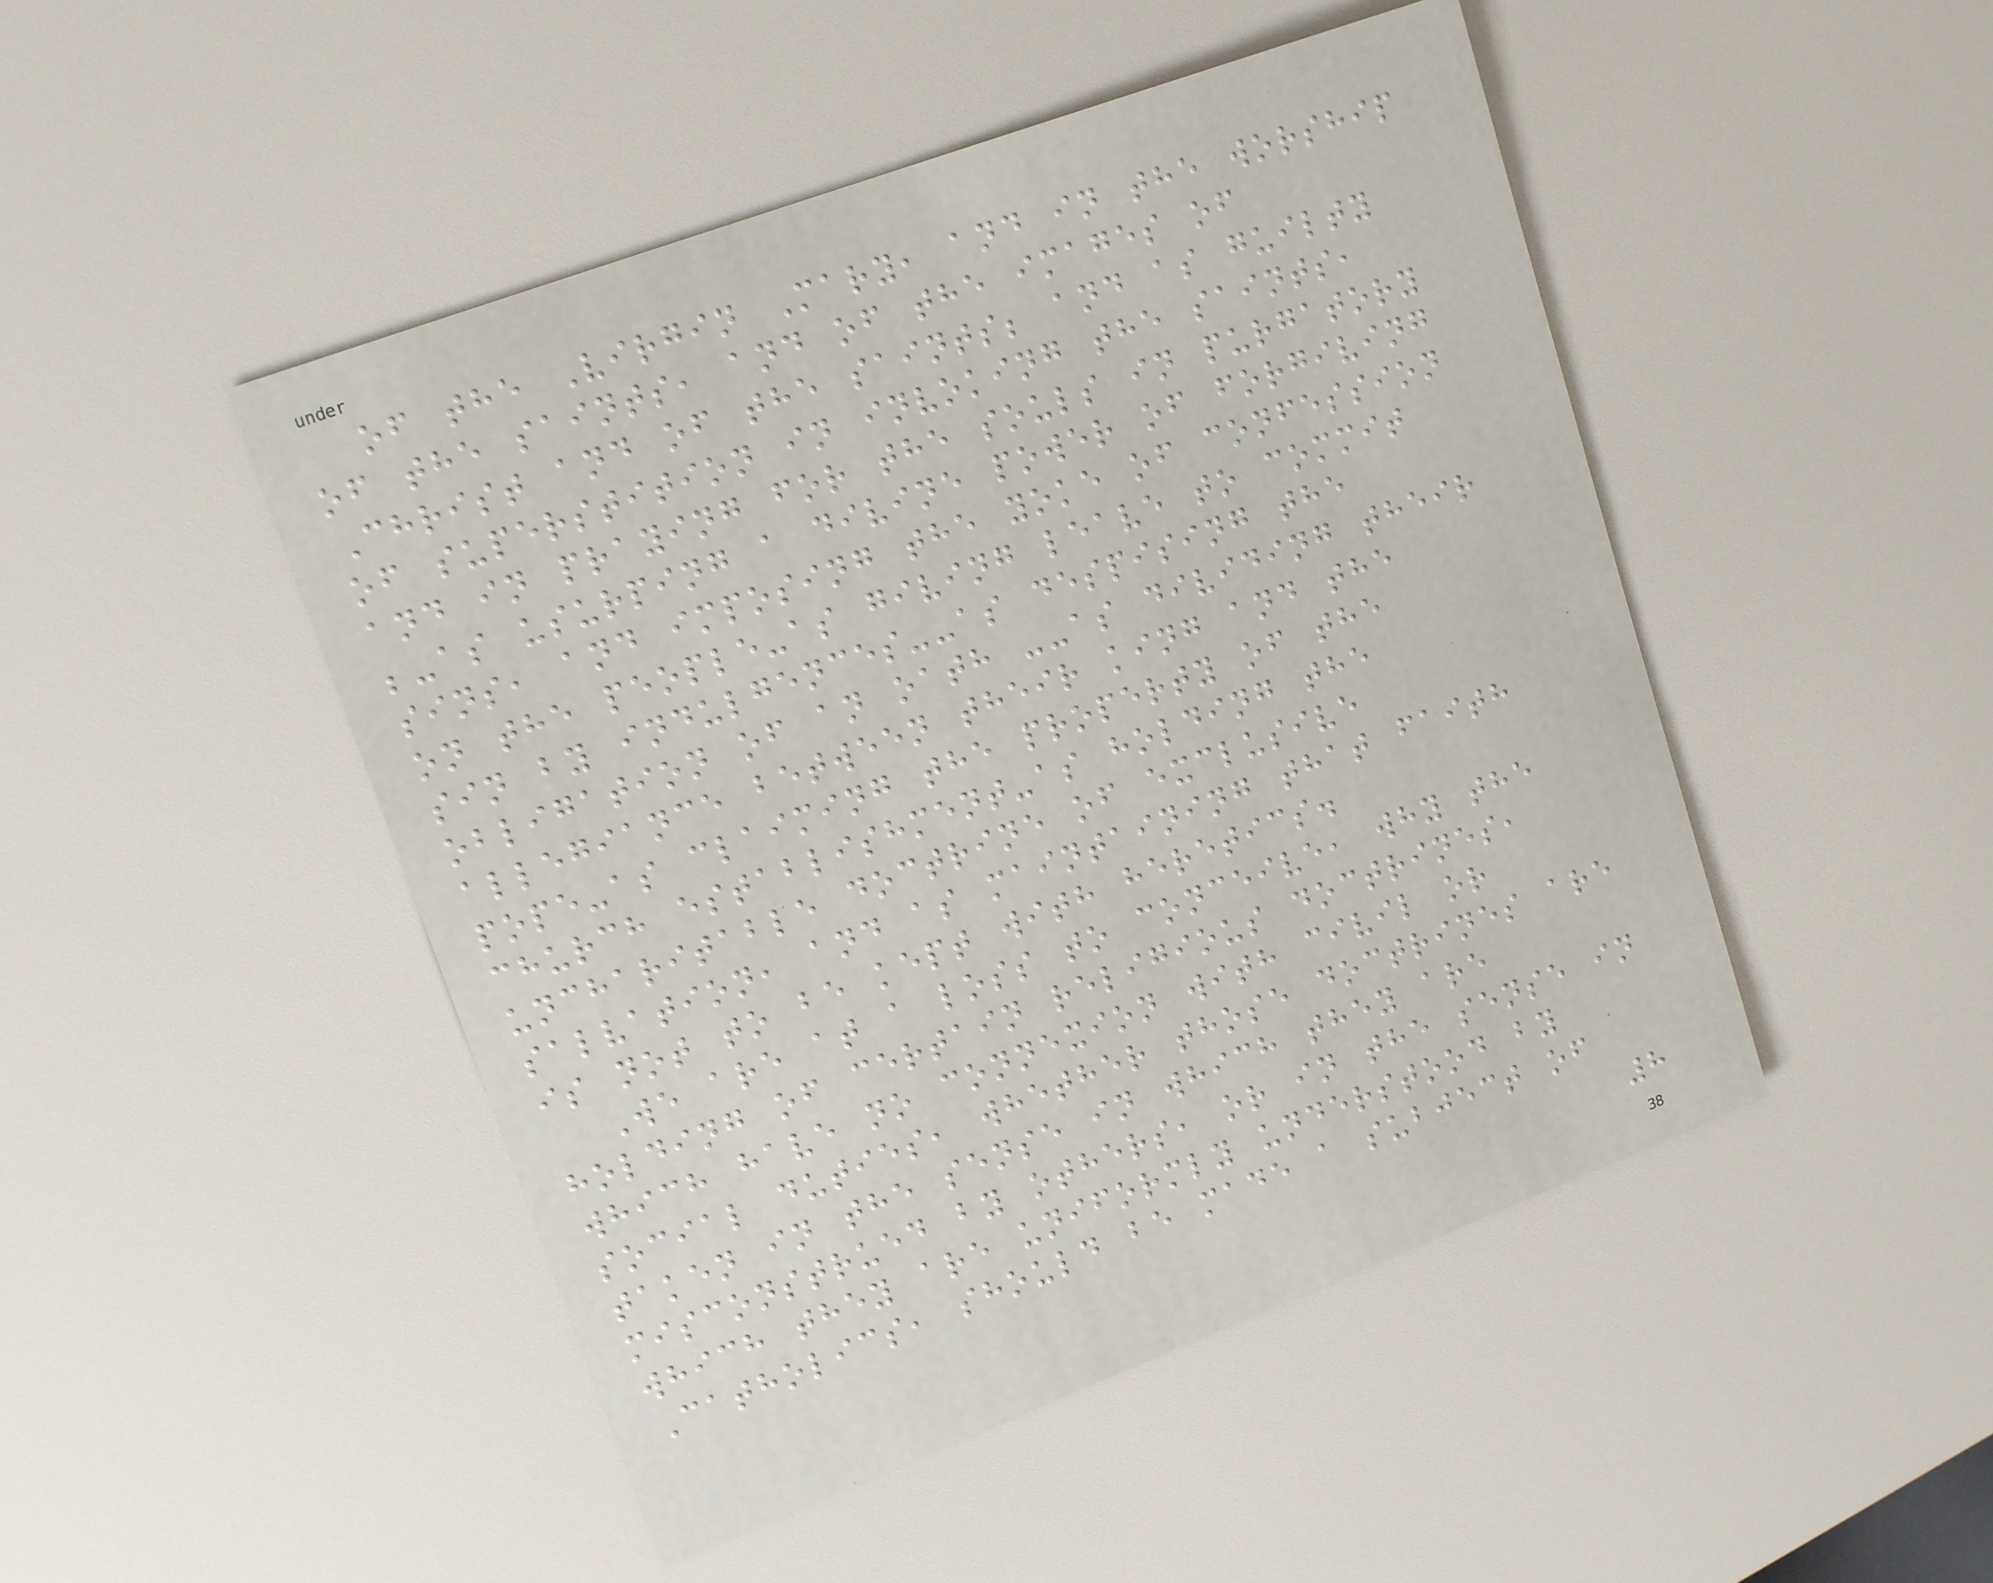of the Virgin Mary, and in the worship
of the saints, and of the images of
Christ and of the saints; and as guilty
of superstition in invoking the saints,
and in praying for the souls in purgatory
;-as usurping a divine power of forgiving
sins, and imposing the yoke of confession
on the people-as giving leave to commit
sin by indulgences--as despising the
obligation of an oath --as dividing their
allegiance between their king and the
pope-as claiming the property of the
church establishment-as holding the
uncharitable doctrine of exclusive
salvation, and as maintaining that faith
is not to be kept with heretics.
We are at a loss to conceive, why the
holding of certain religious doctrines,
which have no connexion with civil or
social duties, whether those doctrines are
taken in the sense in which they are
misconstrued by others, or in the sense in
which they are uniformly understood by
Catholics, should be made a subject of
8
